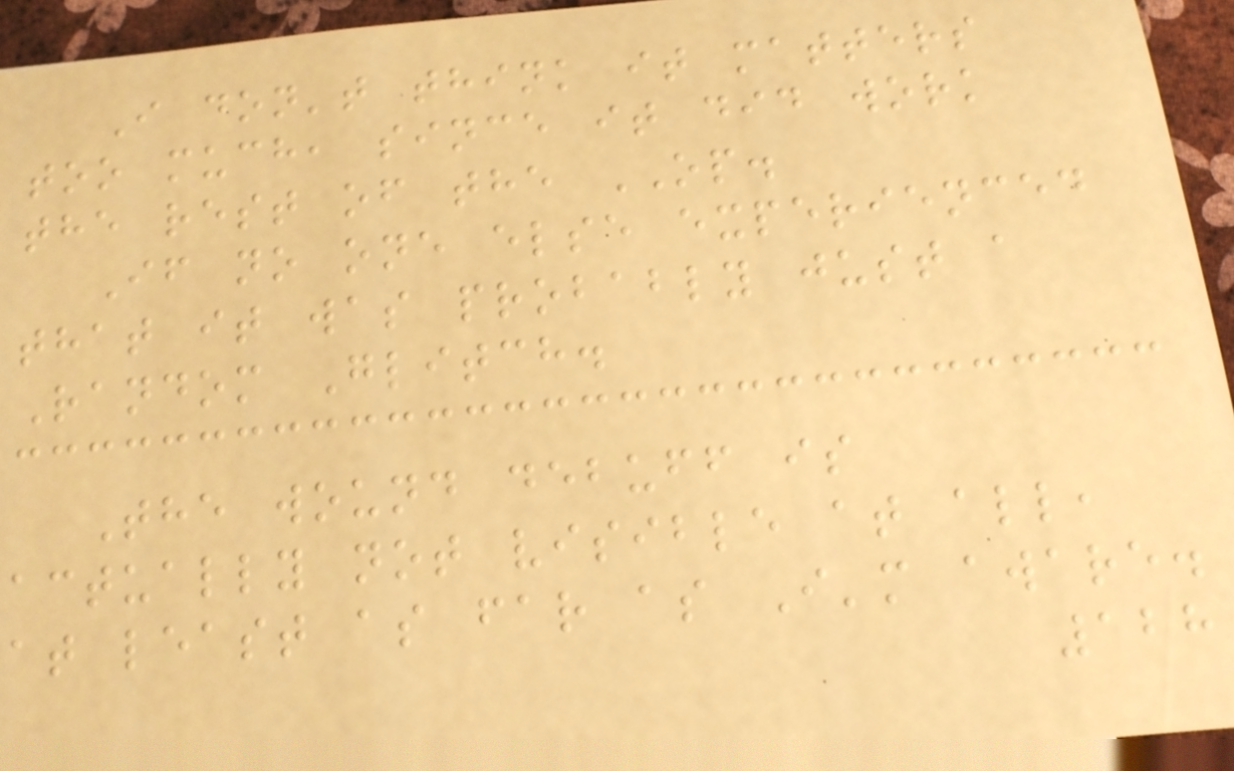I don't think it matters
too much, since it did work
the rest of the OP.
If no one else experienced
that it was probably just a
Random Glitch.
The wound debuff is
actually not visible at all,
at least as far as I'm aware.
128
